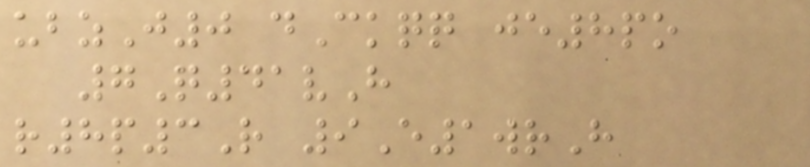ubzJ0 dCkqq je8po
7Q41vH
r8p3R 9E1wrH
